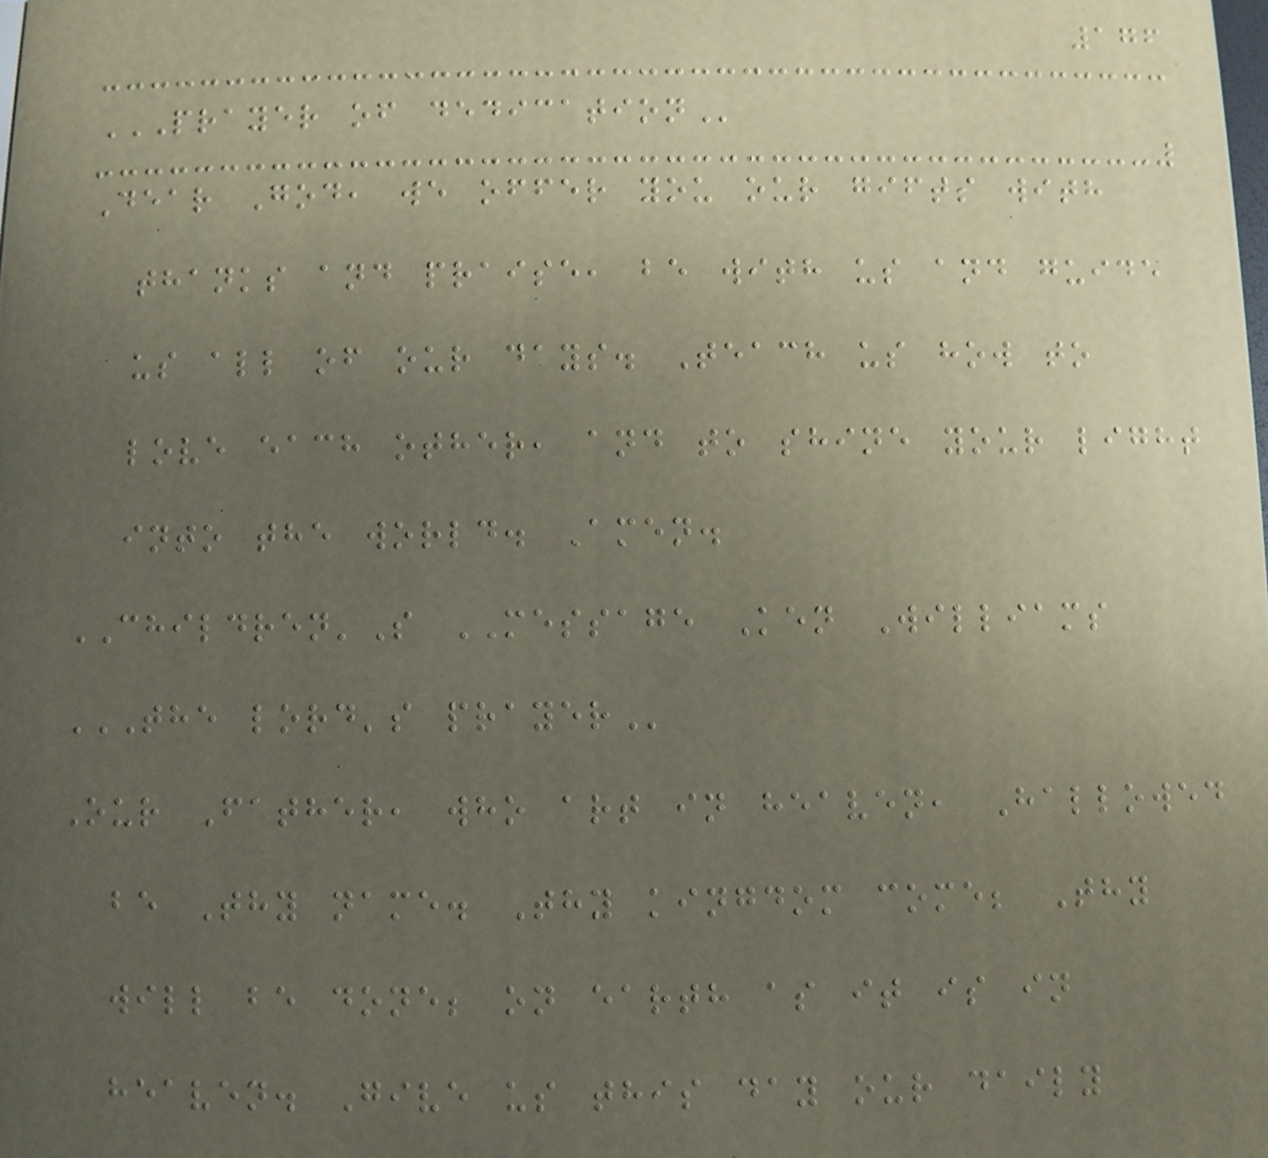176
PRAYER OF DEDICATION
Dear God, we offer you our gifts with
thanks and praise, be with us and guide
us all of our days. Teach us how to
love each other, and to shine your light
into the world. Amen.
CHILDREN'S MESSAGE Ken Williams
THE LORD'S PRAYER
Our Father, who art in heaven, Hallowed
be Thy name. Thy kingdom come; Thy
will be done; on earth as it is in
heaven. Give us this day our daily
